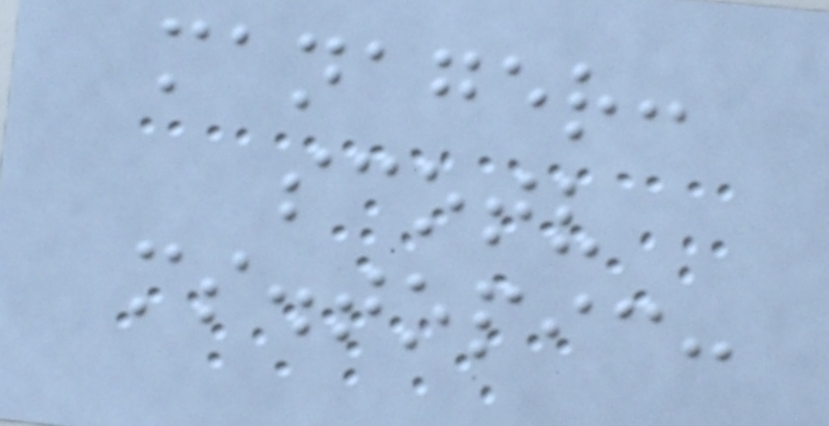manager:
scotv
ms.topic:
